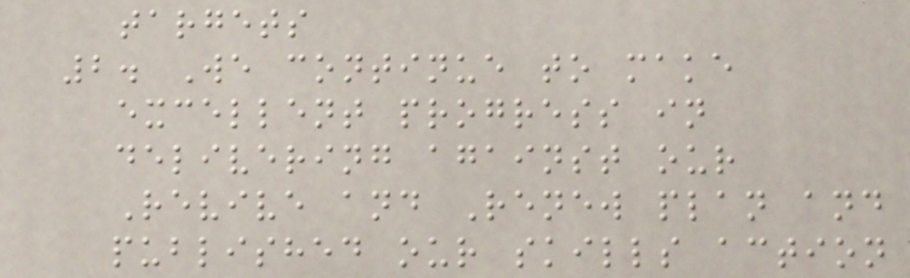targets
2. We continue to make
excellent progress in
delivering against our
Revive and Renew plan and
published our skills action
